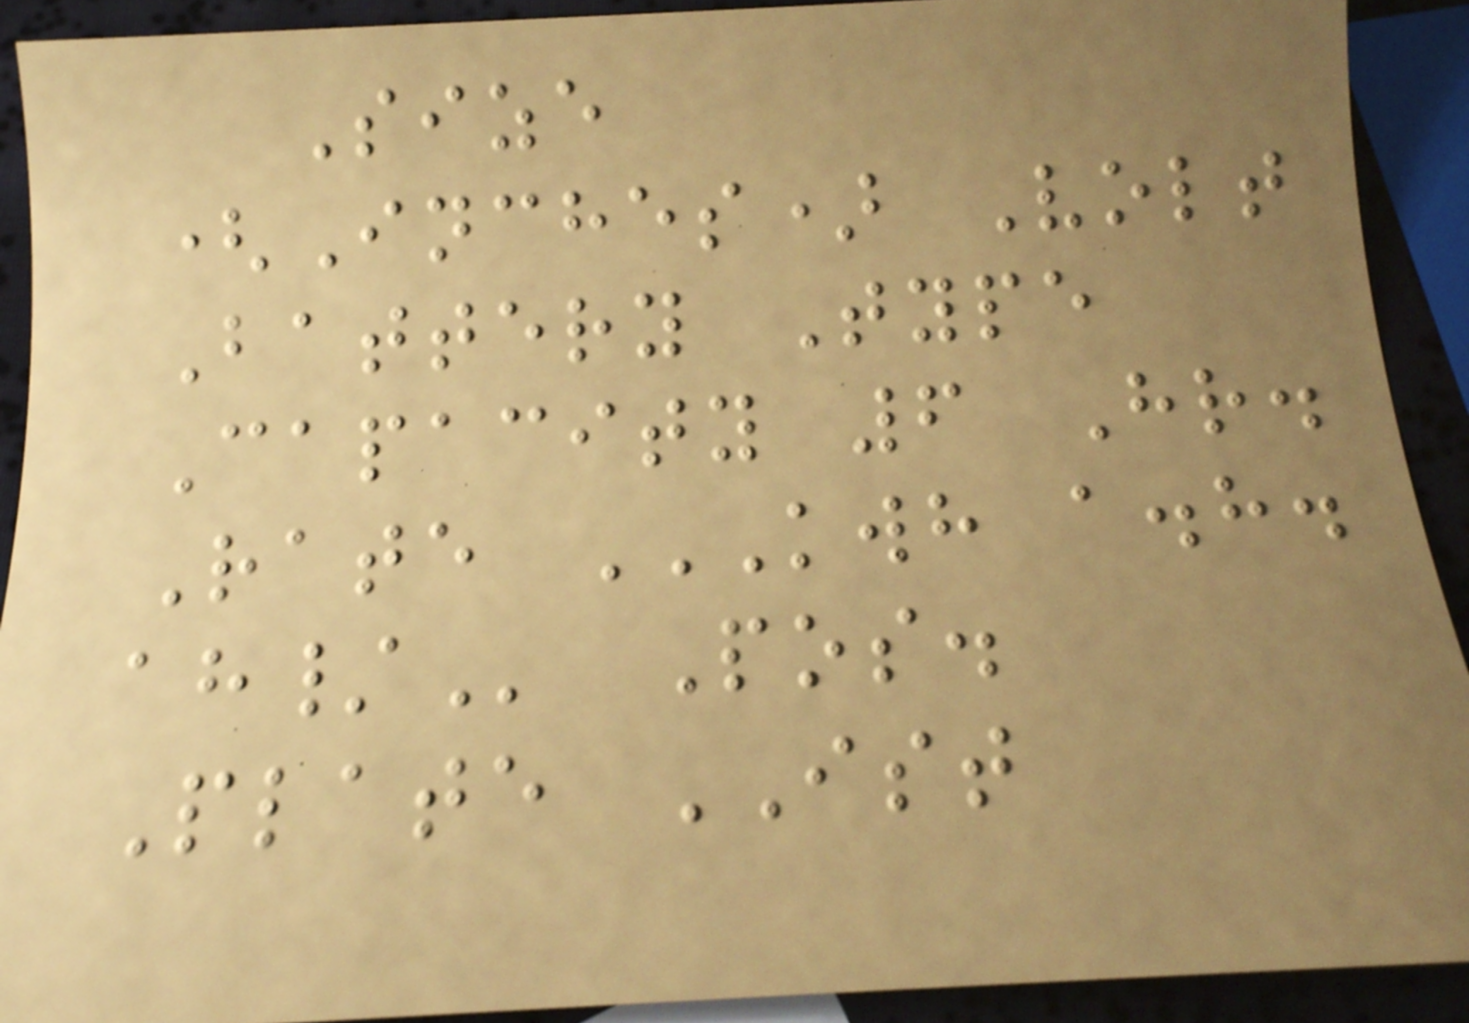Size
(Inches) Volt
Battery Type
Capacity 6 Hr.
Rate KWH A.H.
AH/ Pos.
Plate IST
